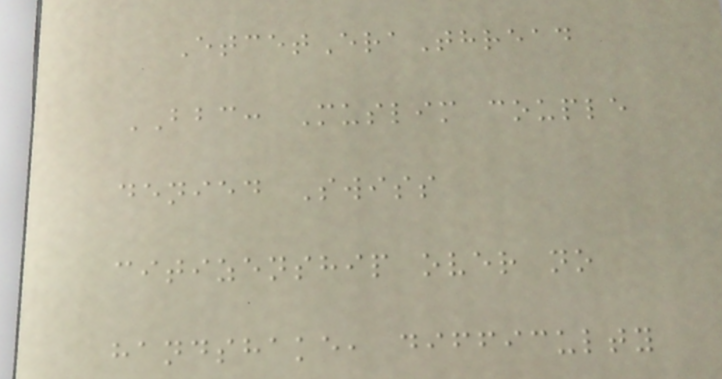EtcetEraThread
BBC: Muslim couple
denied Swiss
citizenship over no
handshake, difficulty
